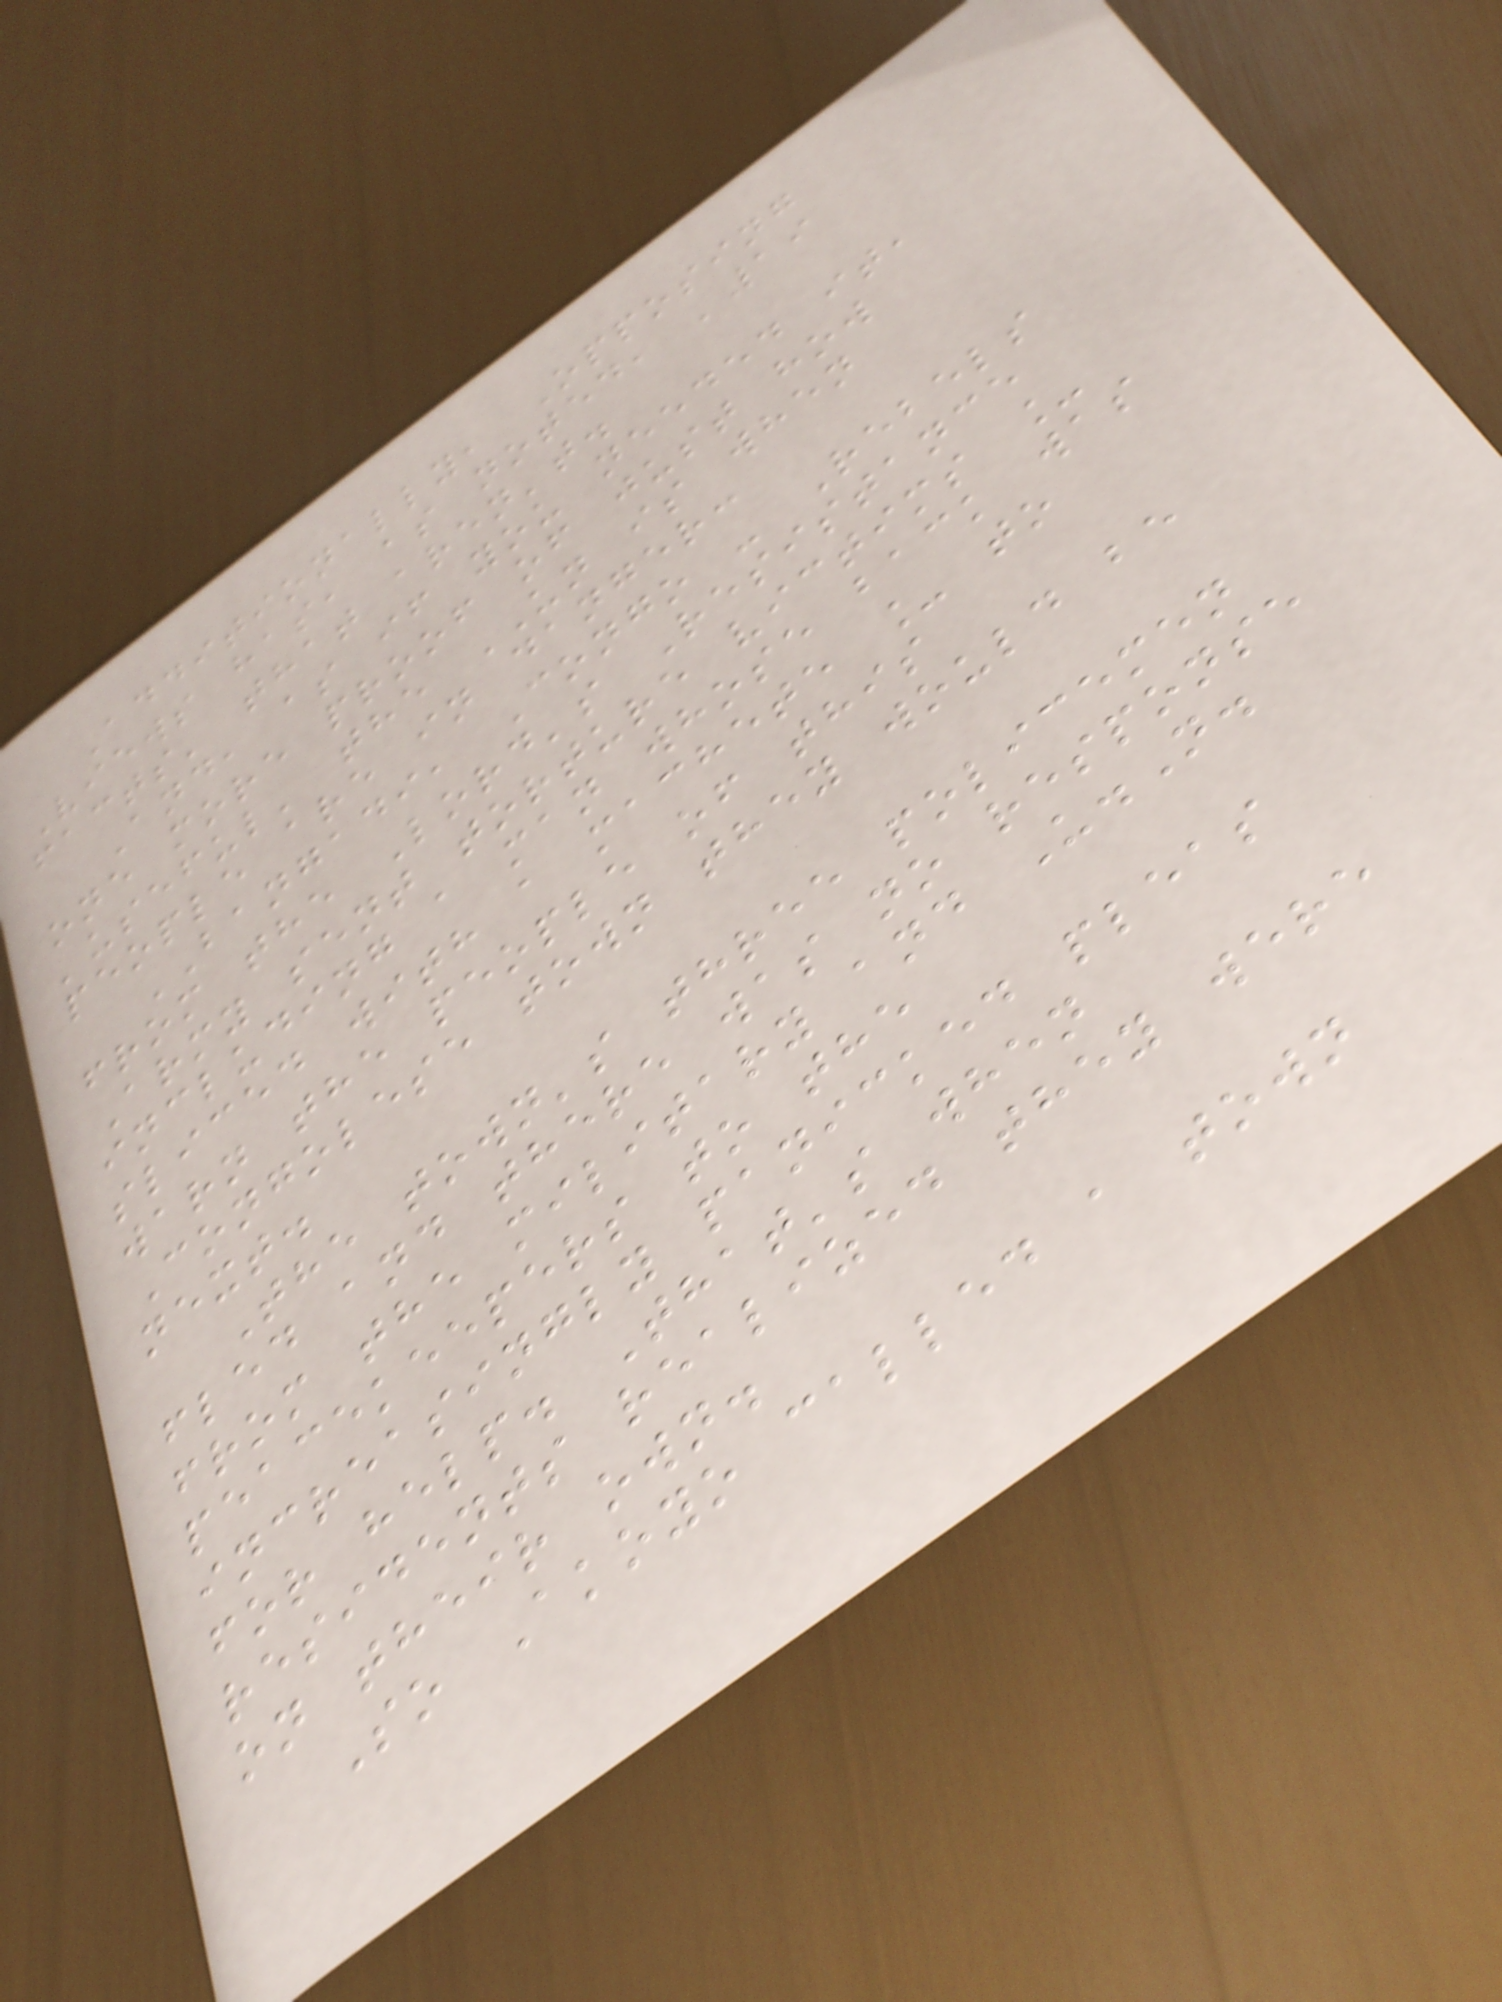Additionally, Opposing
Views has, as noted, '19
facts' that aren't.
And, as if you needed it,
one more proof of just how
'useful' the UN is when
people are in danger:
BANGADI, Congo - Rebels
from the Lord's Resistance
Army sent torture victims _
including a man whose back was
sliced with a machete _ to
warn the people of this
Congolese town they would be
next.
The town's three policemen
fled and there was no response
from the military and U.N.
peacekeepers to the
increasingly panicked pleas
for help. That's when
residents realized they were
on their own.
So Akoyo called a town
